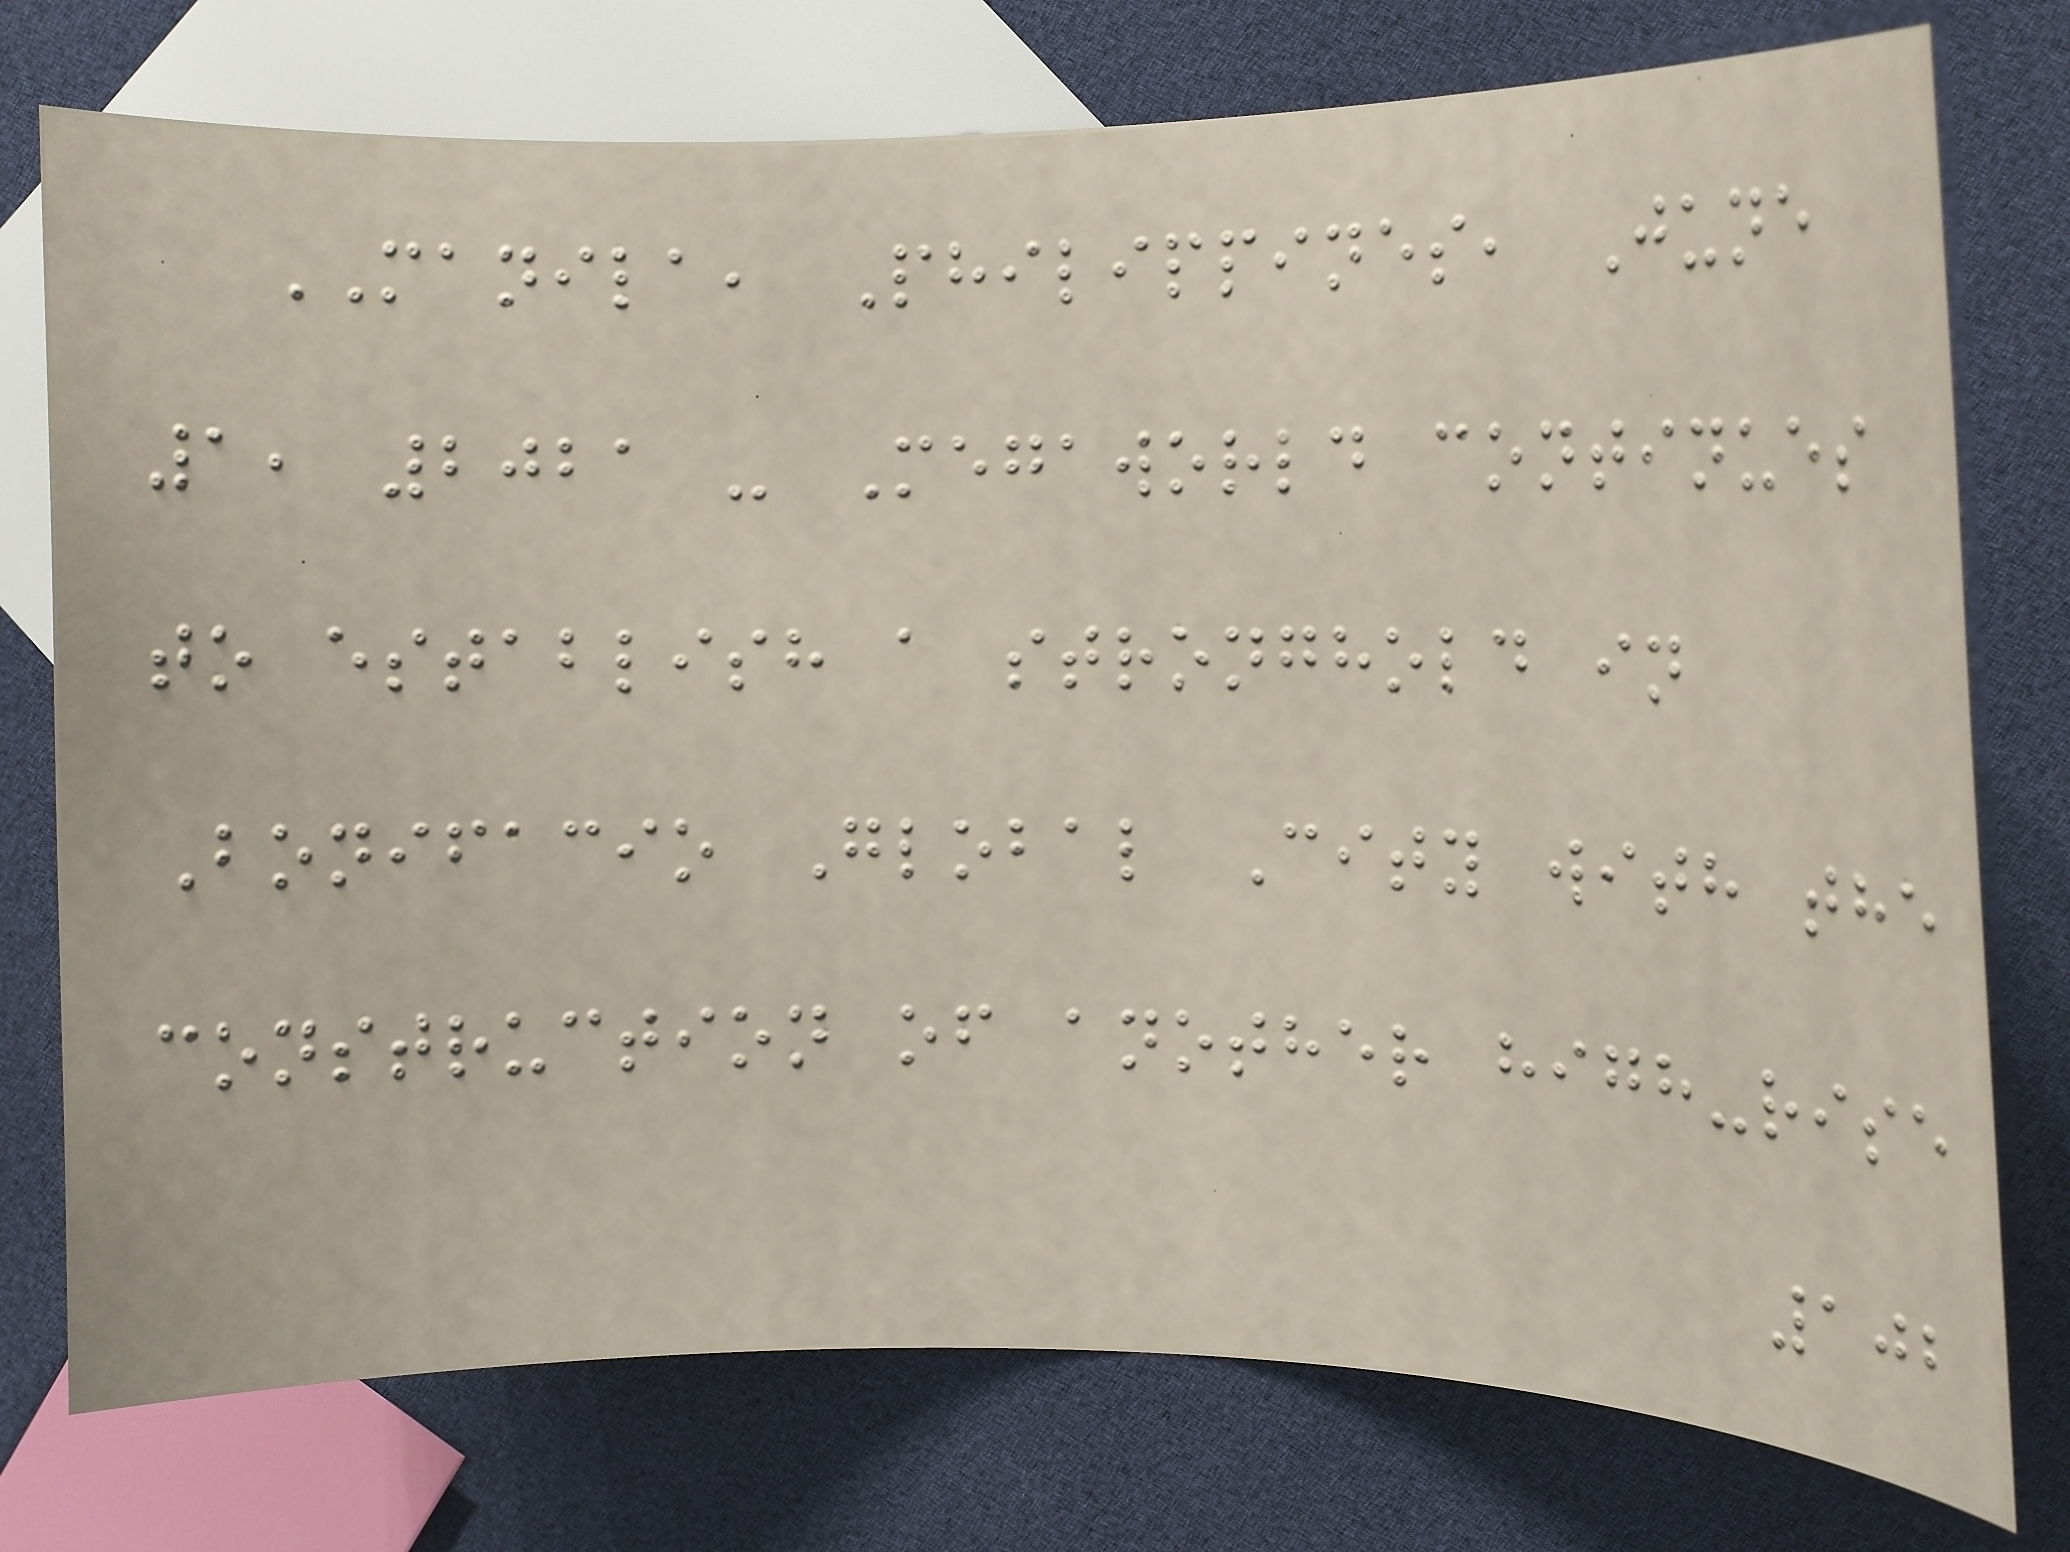MANILA, Philippines, June
1, 2021 - Megaworld continues
to establish a stronghold in
Bonifacio Global City with the
construction of another high-rise
102
